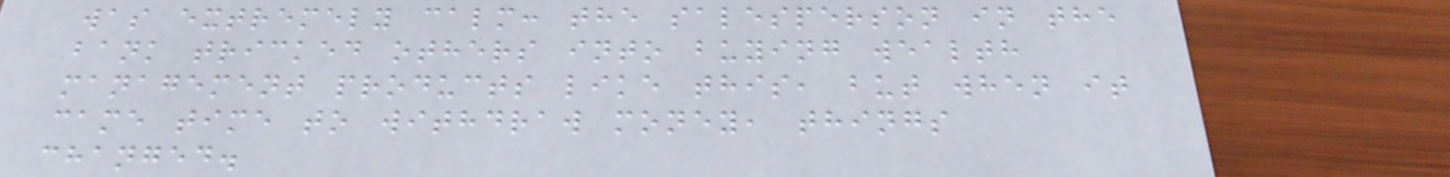was extremely calm: the salesperson in the
bank tricked others into buying wealth
management products like this, but when it
came time to withdraw money, things
changed.
